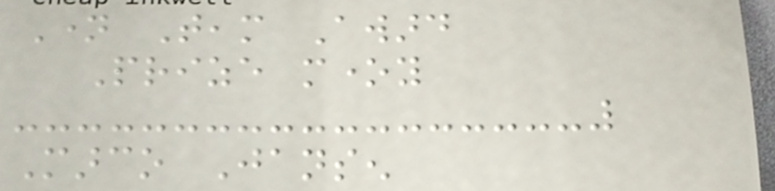Name Team Award
Prize money
Marco Jansen
